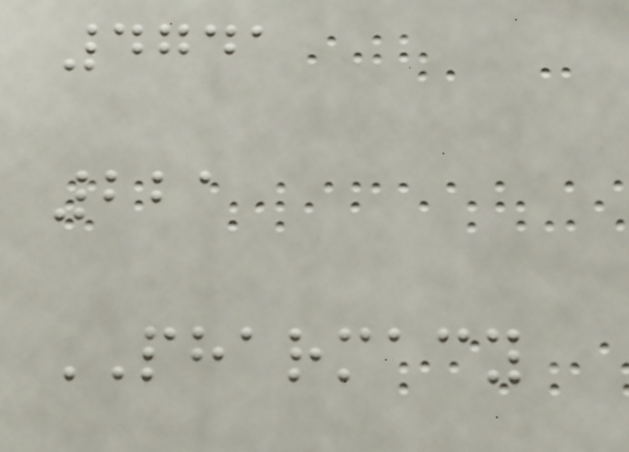4741
221
PHARMACY
